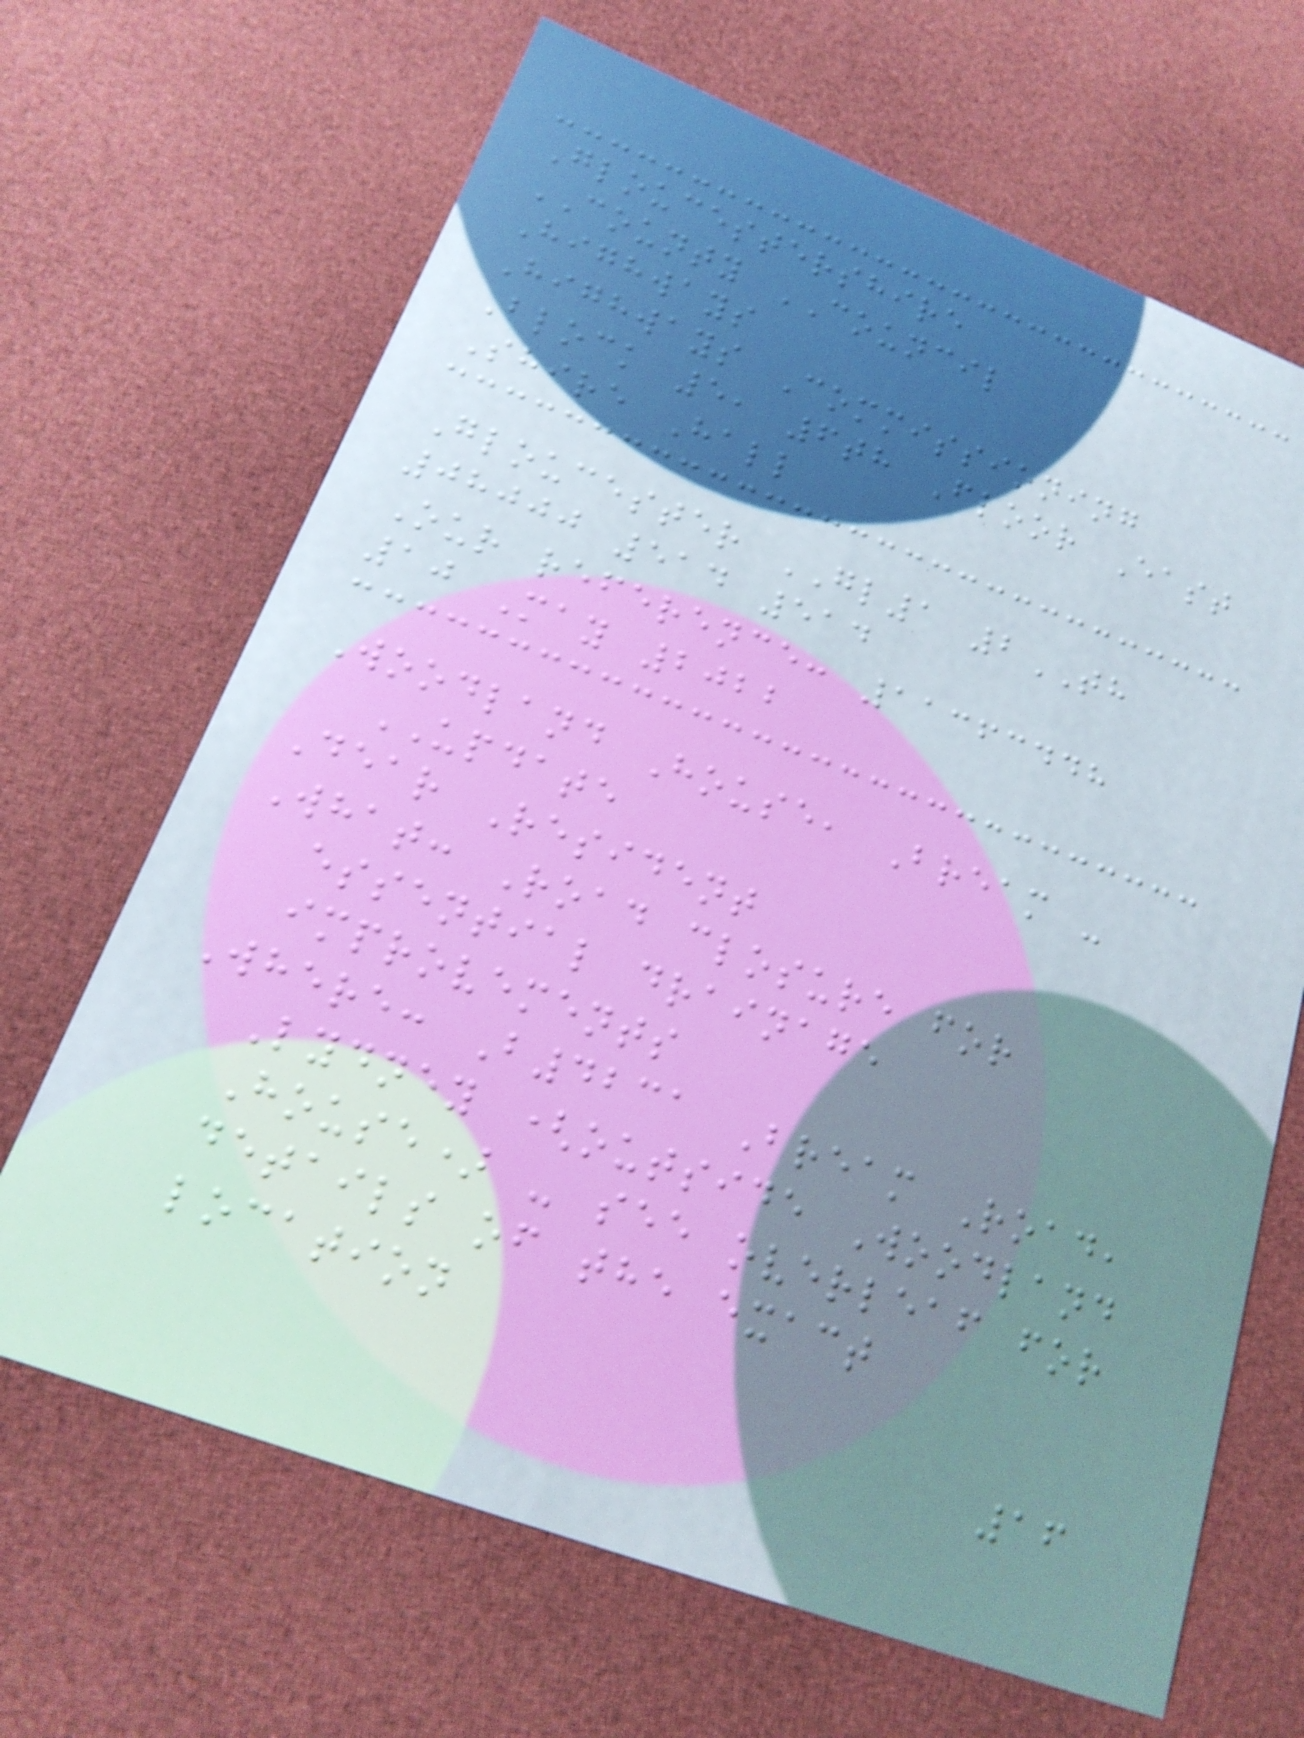Gloucestershire
COUNTY COUNCIL
Highways
Highways Commissioning
Block 5, 6th Floor East
Shire Hall
Gloucester GL1 2TH
08000 514 514
Our reference: 11363448
10 May 2022
Woodland House, Bream -
UPDATE
Dear Resident
What: Road closure for
essential drainage
improvements
Where: B4231 Bream Road,
Lydney (outside Woodland
House) - see overleaf for
details of the exact
location
16
